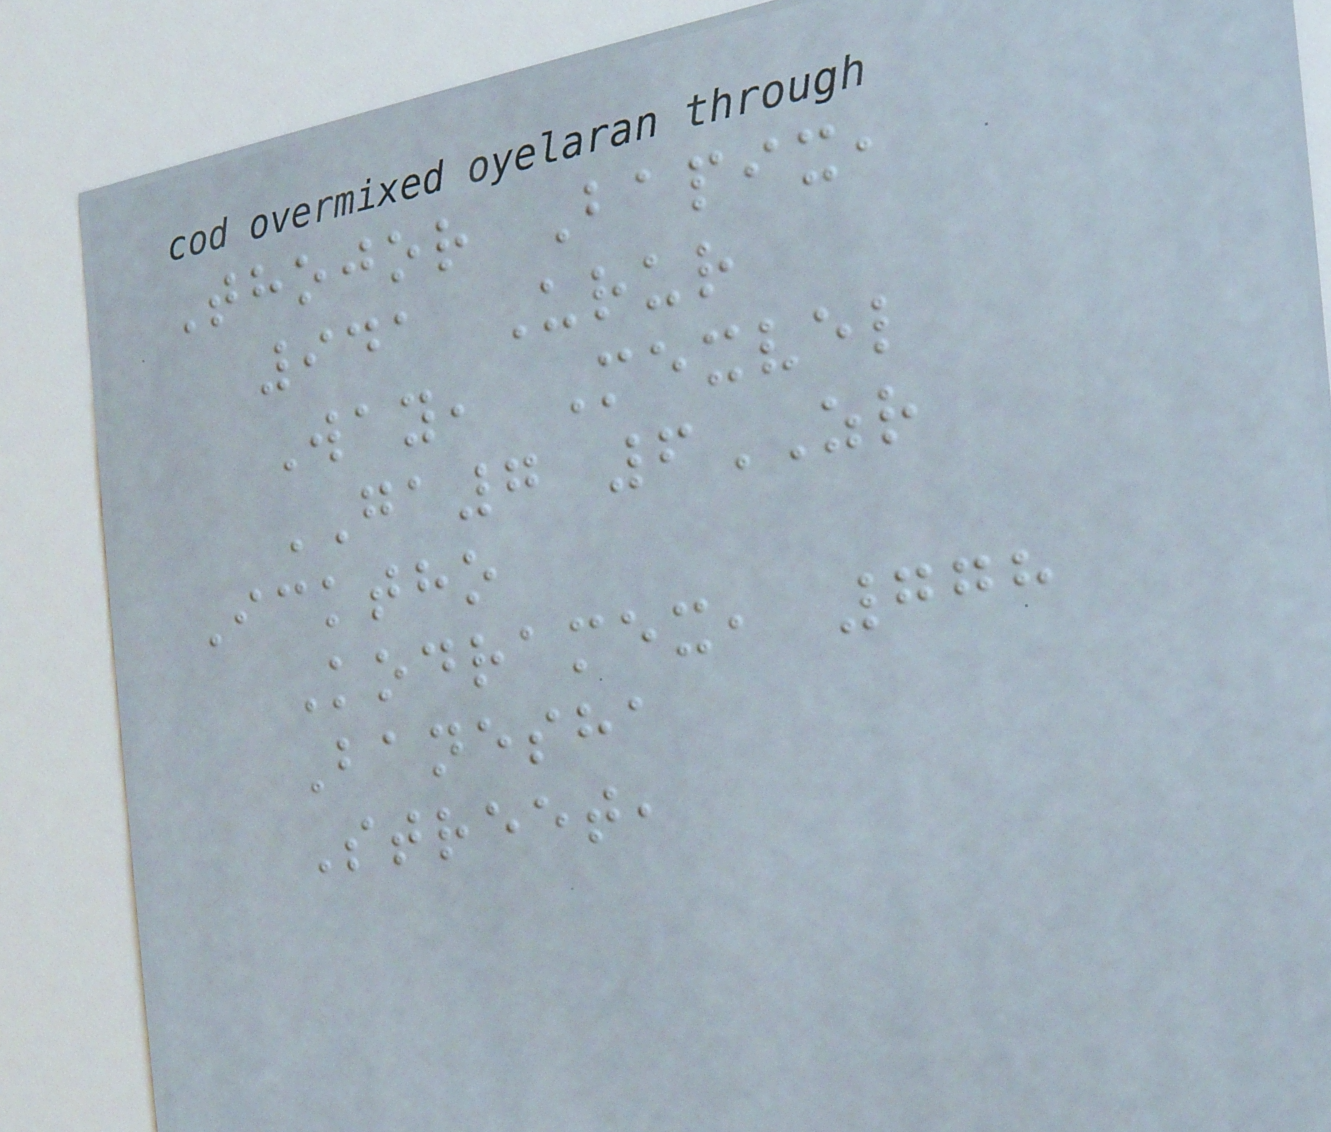Thojor Bapix,
941 Urur
Way, Mexvel
GA7 6ZR
Icktho
Kodramex, 778
Banesha
Street,
